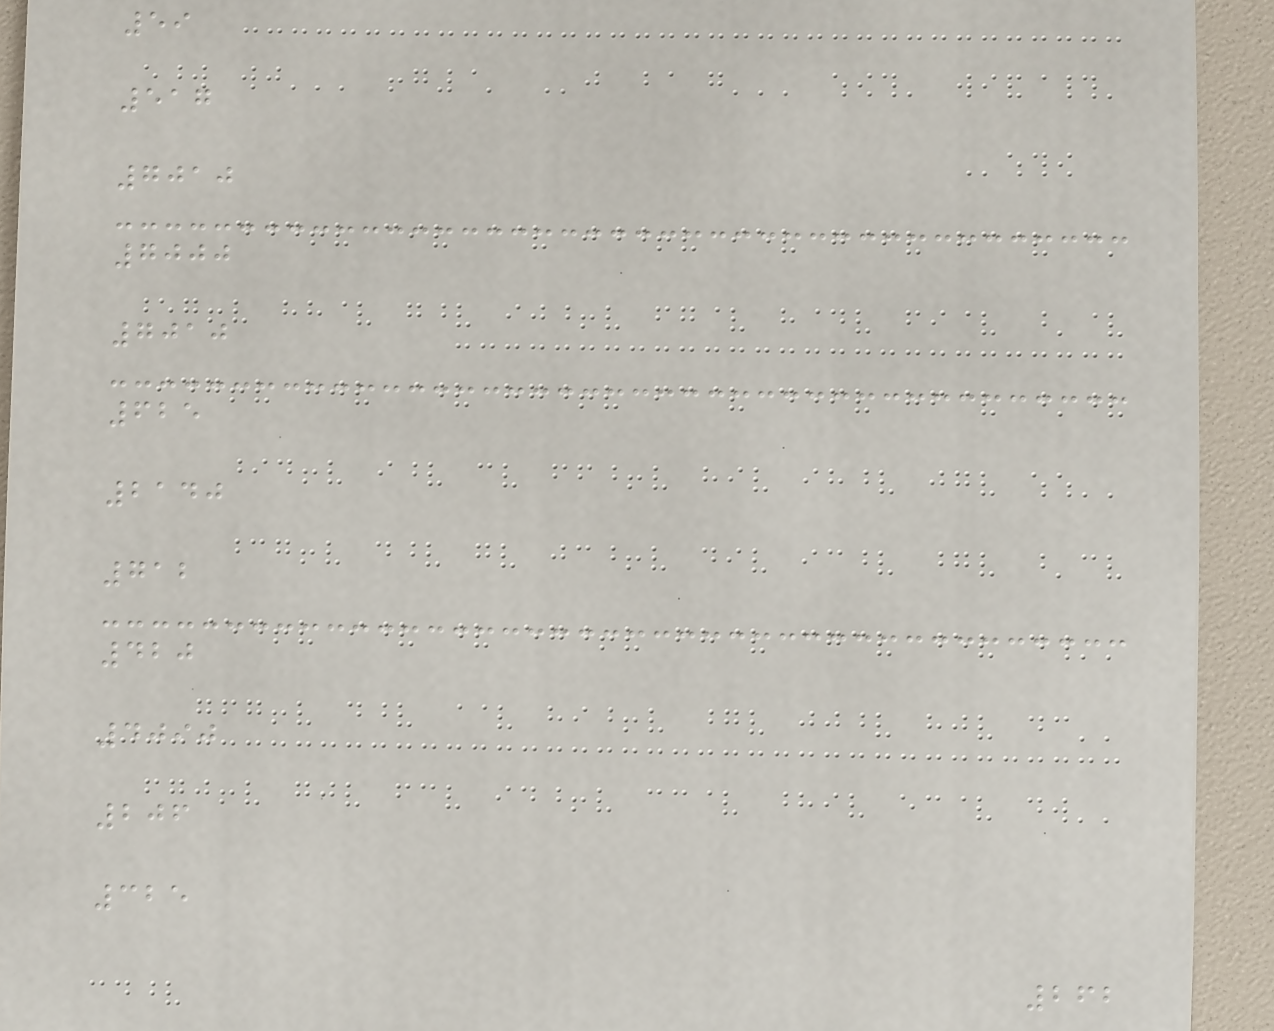59
517
7010
7000
7010
625
2140
712
420
4090
206
325
262
